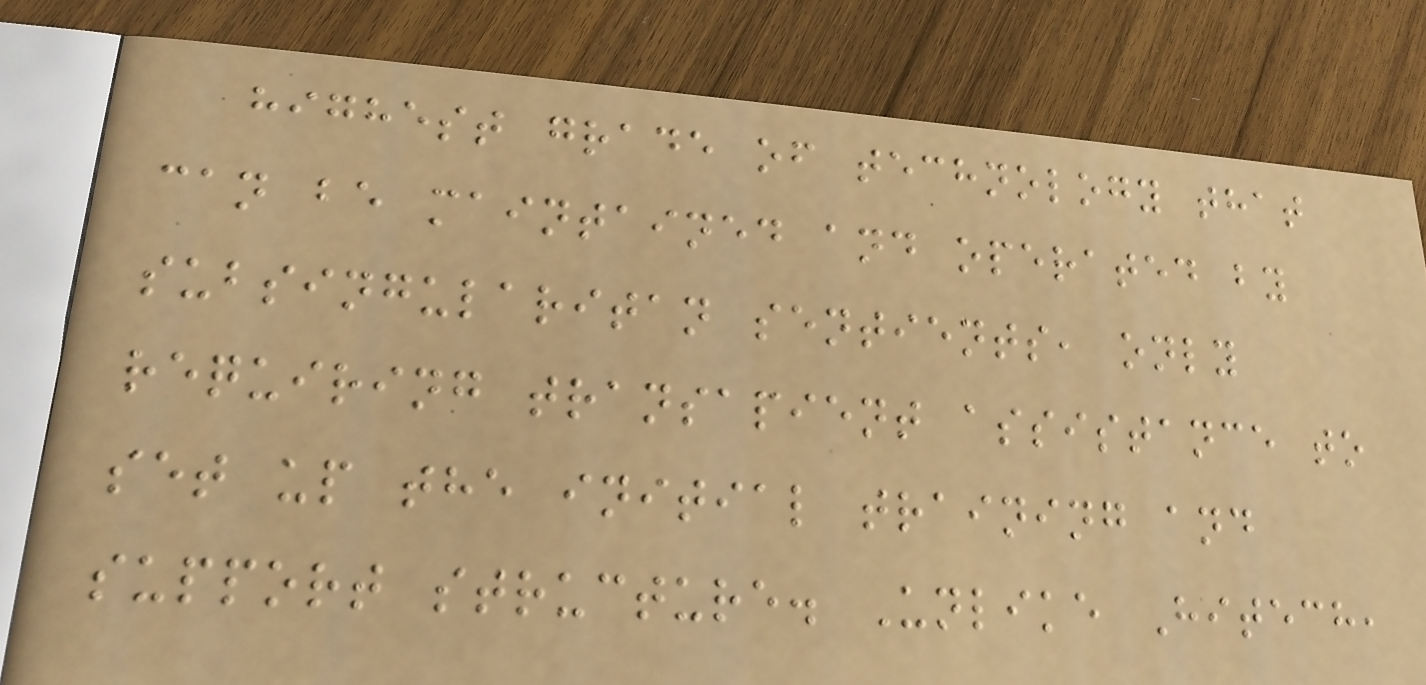highest grade of technology that
can be maintained and operated by
subsingularitan sentients, only
requiring transapient assistance to
set up the initial training and
support structure. Unlike Hitech,
